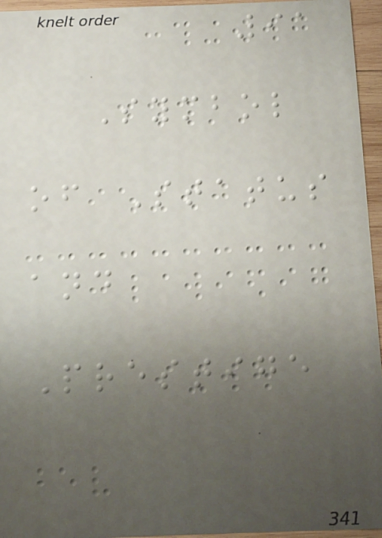91
Symbol
of Status
and
Prestige
